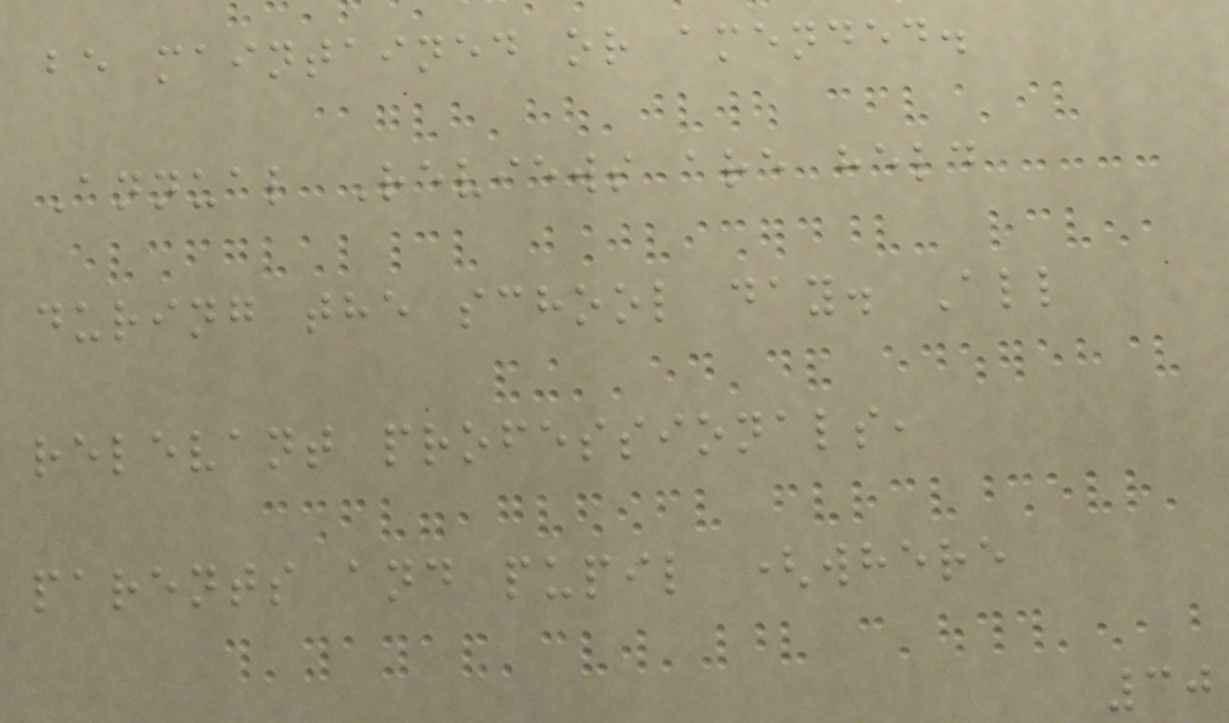be maintained or amended.
Annual Reviews are held
during the school day. All
relevant professionals,
parents and pupil (where
30
